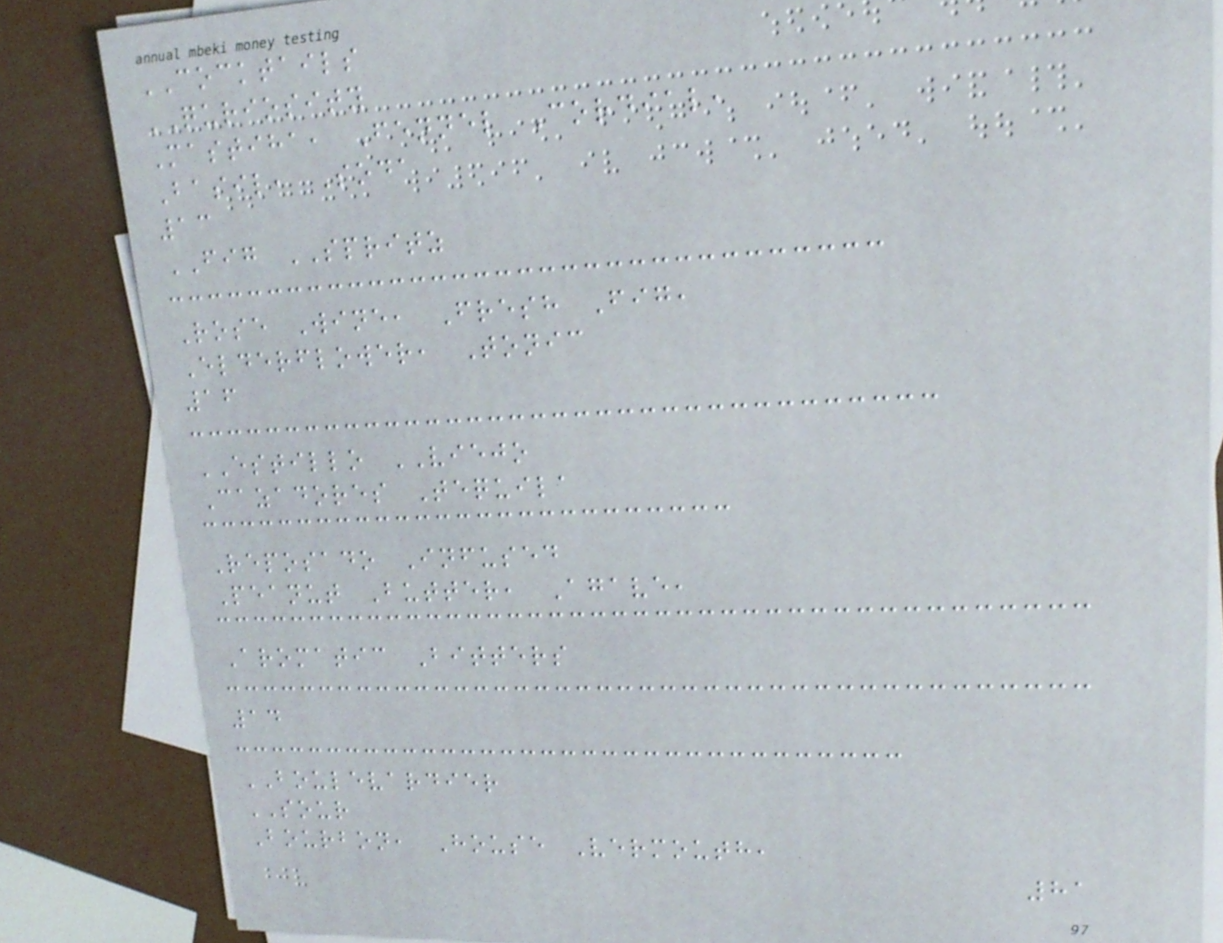COCKTAILS
QURIOSITY
Mastiha, Fennel Cordial,
Basil, Soda
13
FIG SPRITZ
Rose Wine, Fresh Fig,
Elderflower, Tonic
16
ESTILLO VIEJO
Cazadores Tequila
Reposado Infused
Peanut Butter, Agave,
Aromatic Bitters
14
BOULEVARDIER
SOUR
Bourbon, House Vermouth,
81
